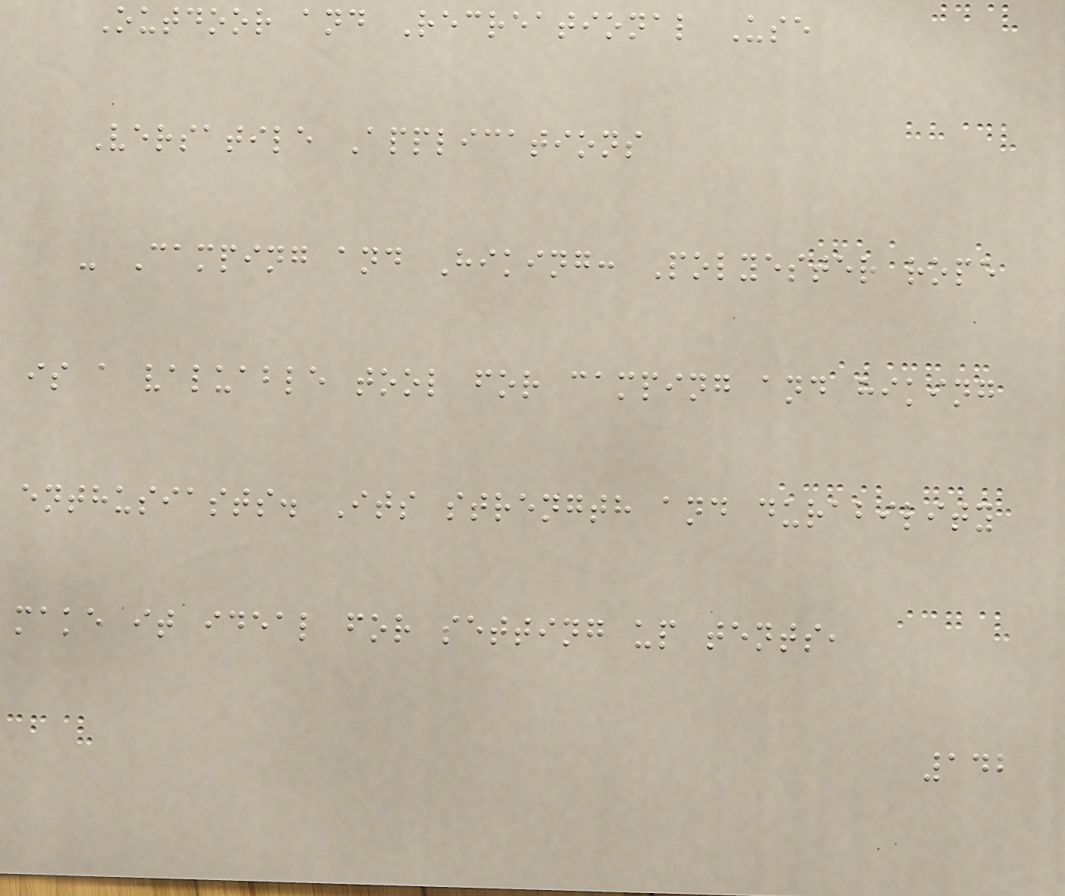Outdoor and Recreational Use
Versatile Applications
- Camping and Hiking: Polyester rope
is a valuable tool for camping and hiking
enthusiasts. Its strength and durability
make it ideal for setting up tents,
142
